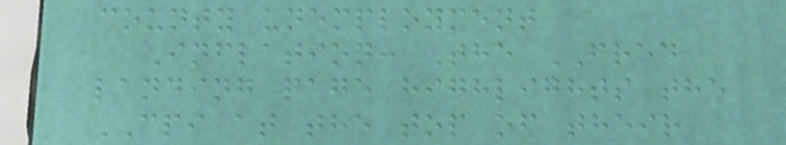county unemployment
Inflation: The FRED
landing page highlights the
CPI at the top of their
